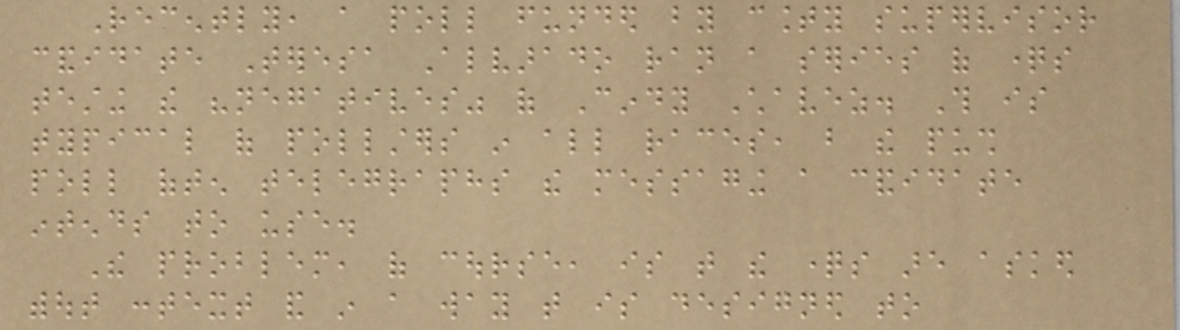Recently, a poll funded by county supervisor
candidate Teresa Alvarado ran a series of questions
testing the "negatives" of Cindy Chavez. This is
typical of pollsters in all races, but the push
poll often telegraphs the messaging a candidate
intends to use.
The problem, of course, is that the questions are asked
without context and in a way that is designed to
